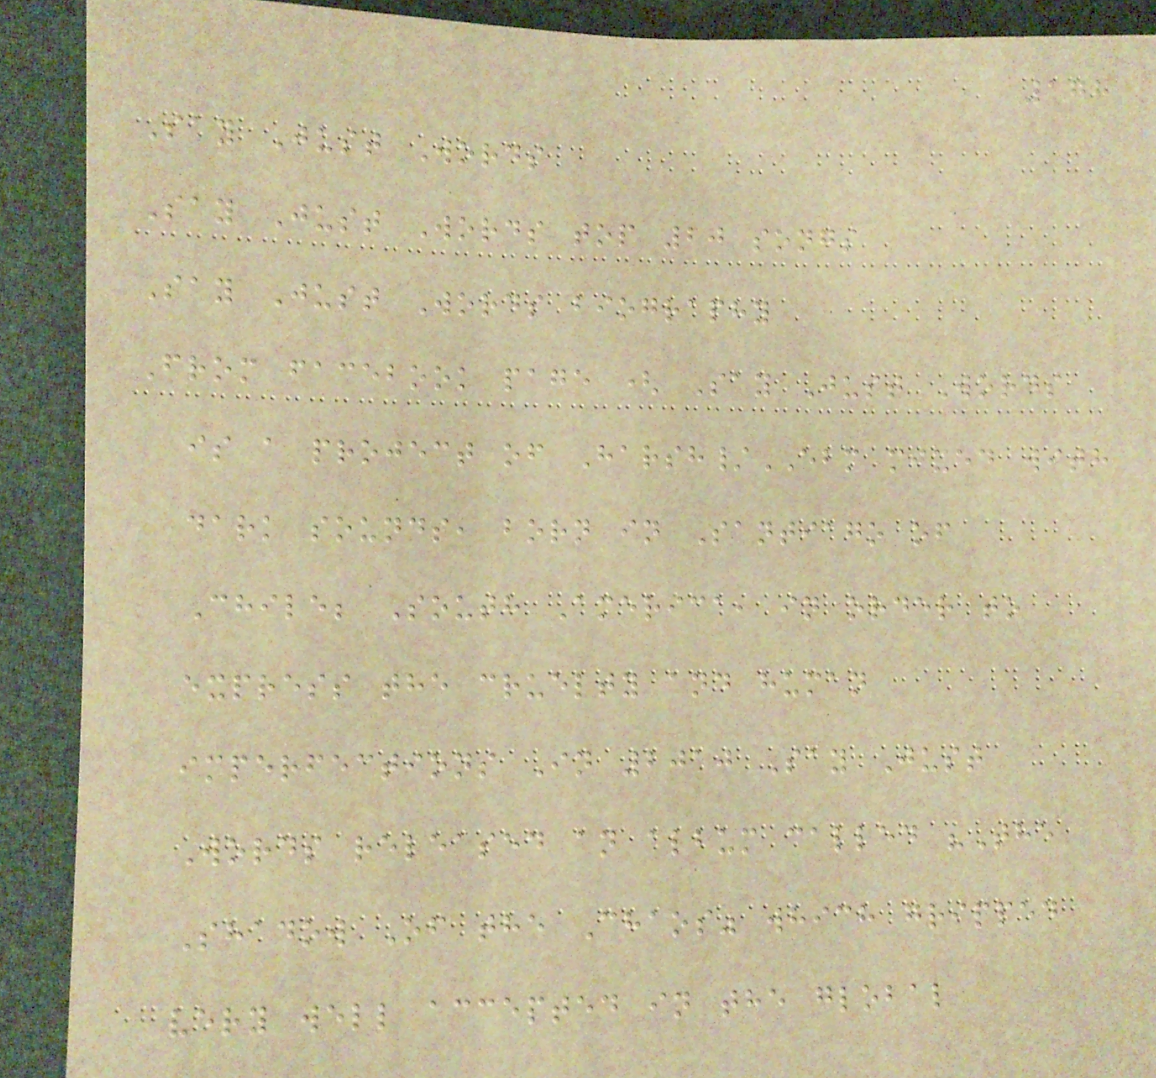178
Say Just Words
Say Just Words top 20 songs
Say Just Words biography
From facebook page ( Say Just Words
is a project of Harsh/EBM mixed with
dark sounds, born in Santiago of
Chile; South America, in order to
express the cruelty and human
imperfections In 2010 Say Just
Words released an album called "The
Shadow Of the Chaos" which gripped
very well accepted in the global
